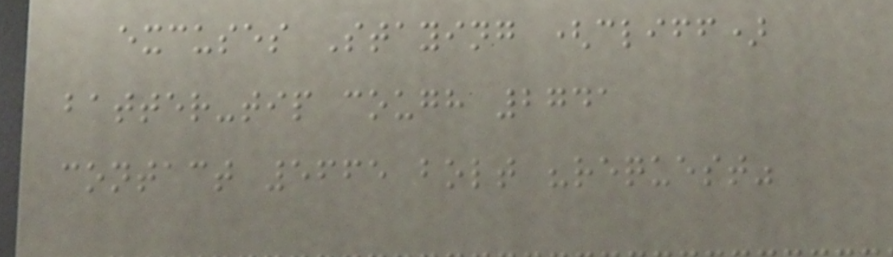excuses Staying (cliff)
batter-tip cough 2741
contact 5665 bolt "request"
